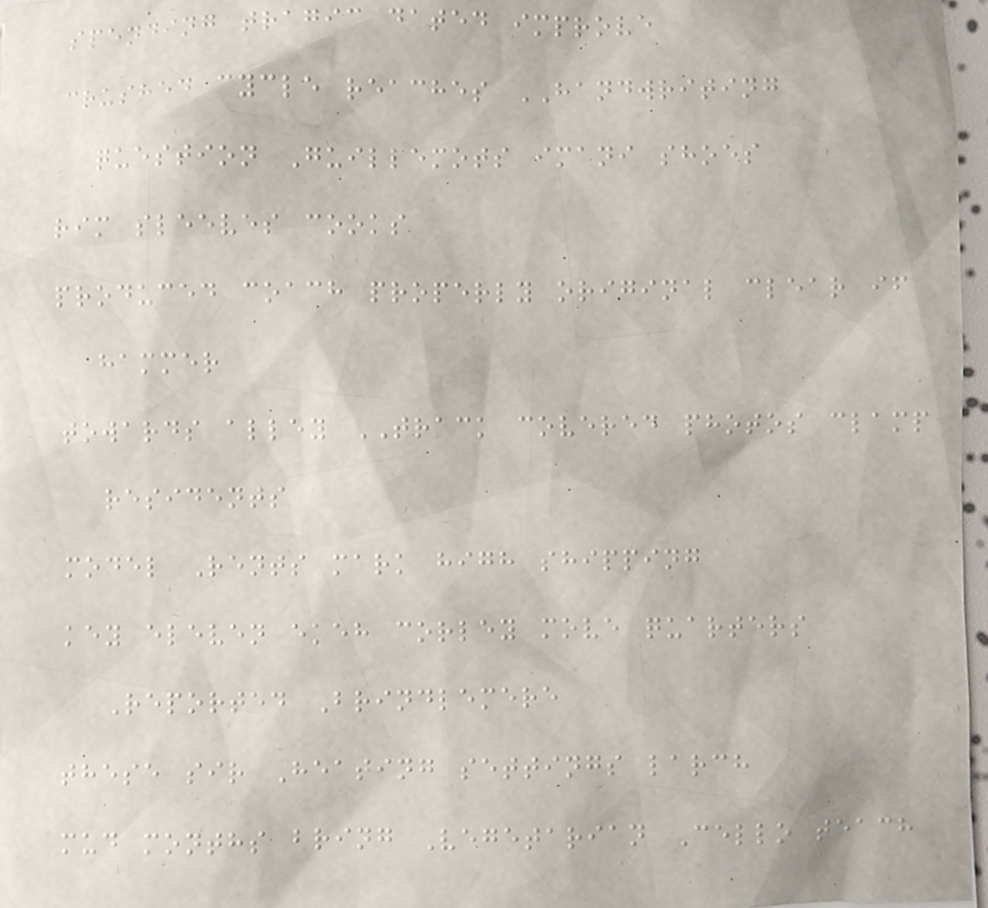spending tragic dated improve
crushed cycle reaches HANDWRITING
question Guillemots imani shoes
rim sleeves cooks
produced coach properly original clear if
hammer
towards alley TRACK covered photos clamp
residents
model Rents mark high shipping
key eleven ekeh corley move quarters
Reported Brindlemere
these sir Heating settings larch
mud months bring Vegetarian Cello teach
